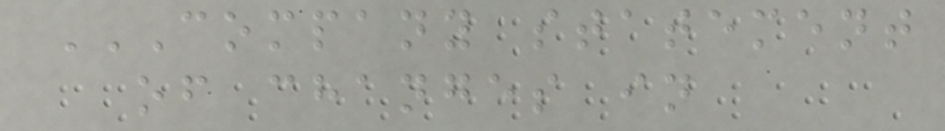COMPANY STATEMENT
OF CHANGES IN
